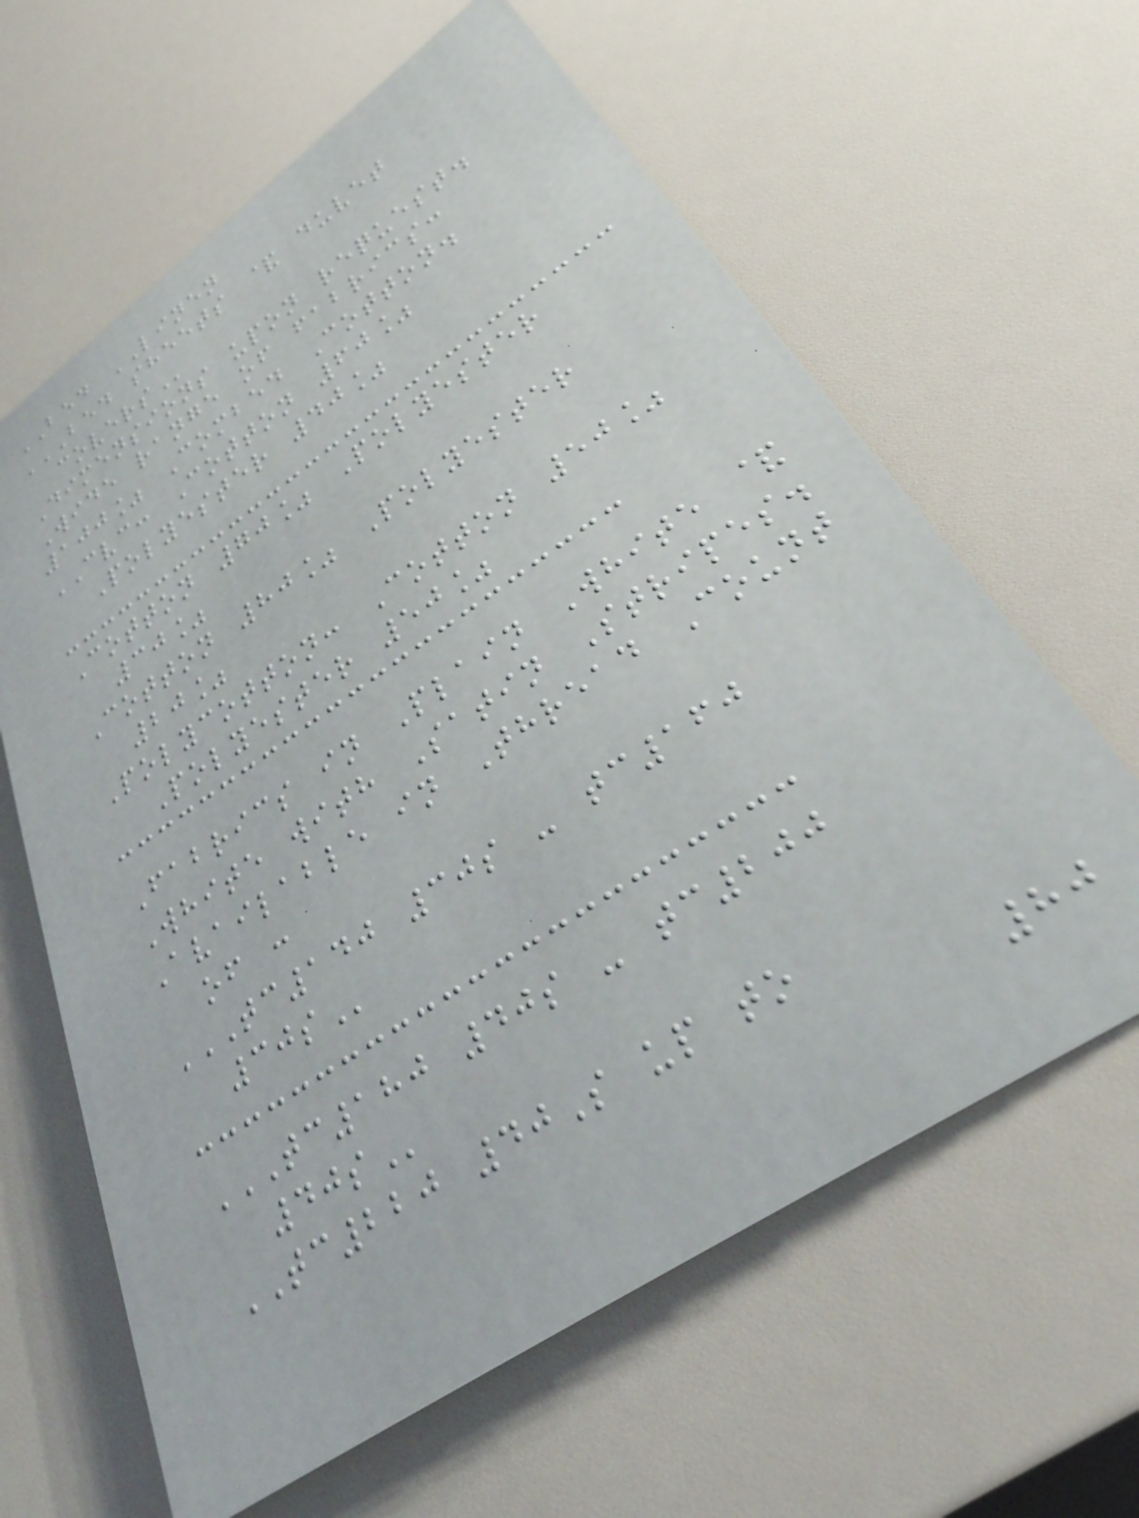BED LINEN
BED SHEETS & DUVET
COVERS
Dimensions upon request.
Wide range of fabrics:
100% Combed Cotton.
CVC: Cotton 60%
Polyester 40%
Cotton 70% Polyester
30%
Cotton 80% Polyester
20%
Polycotton: Cotton 50%
Polyester 50%
Fabrics in Plain White &
White with Satin Stripes.
Available in Thread Count
of :
TC140 30S - TC160
30S
TC180 40S - TC200
40S
TC220 40S up to
80
